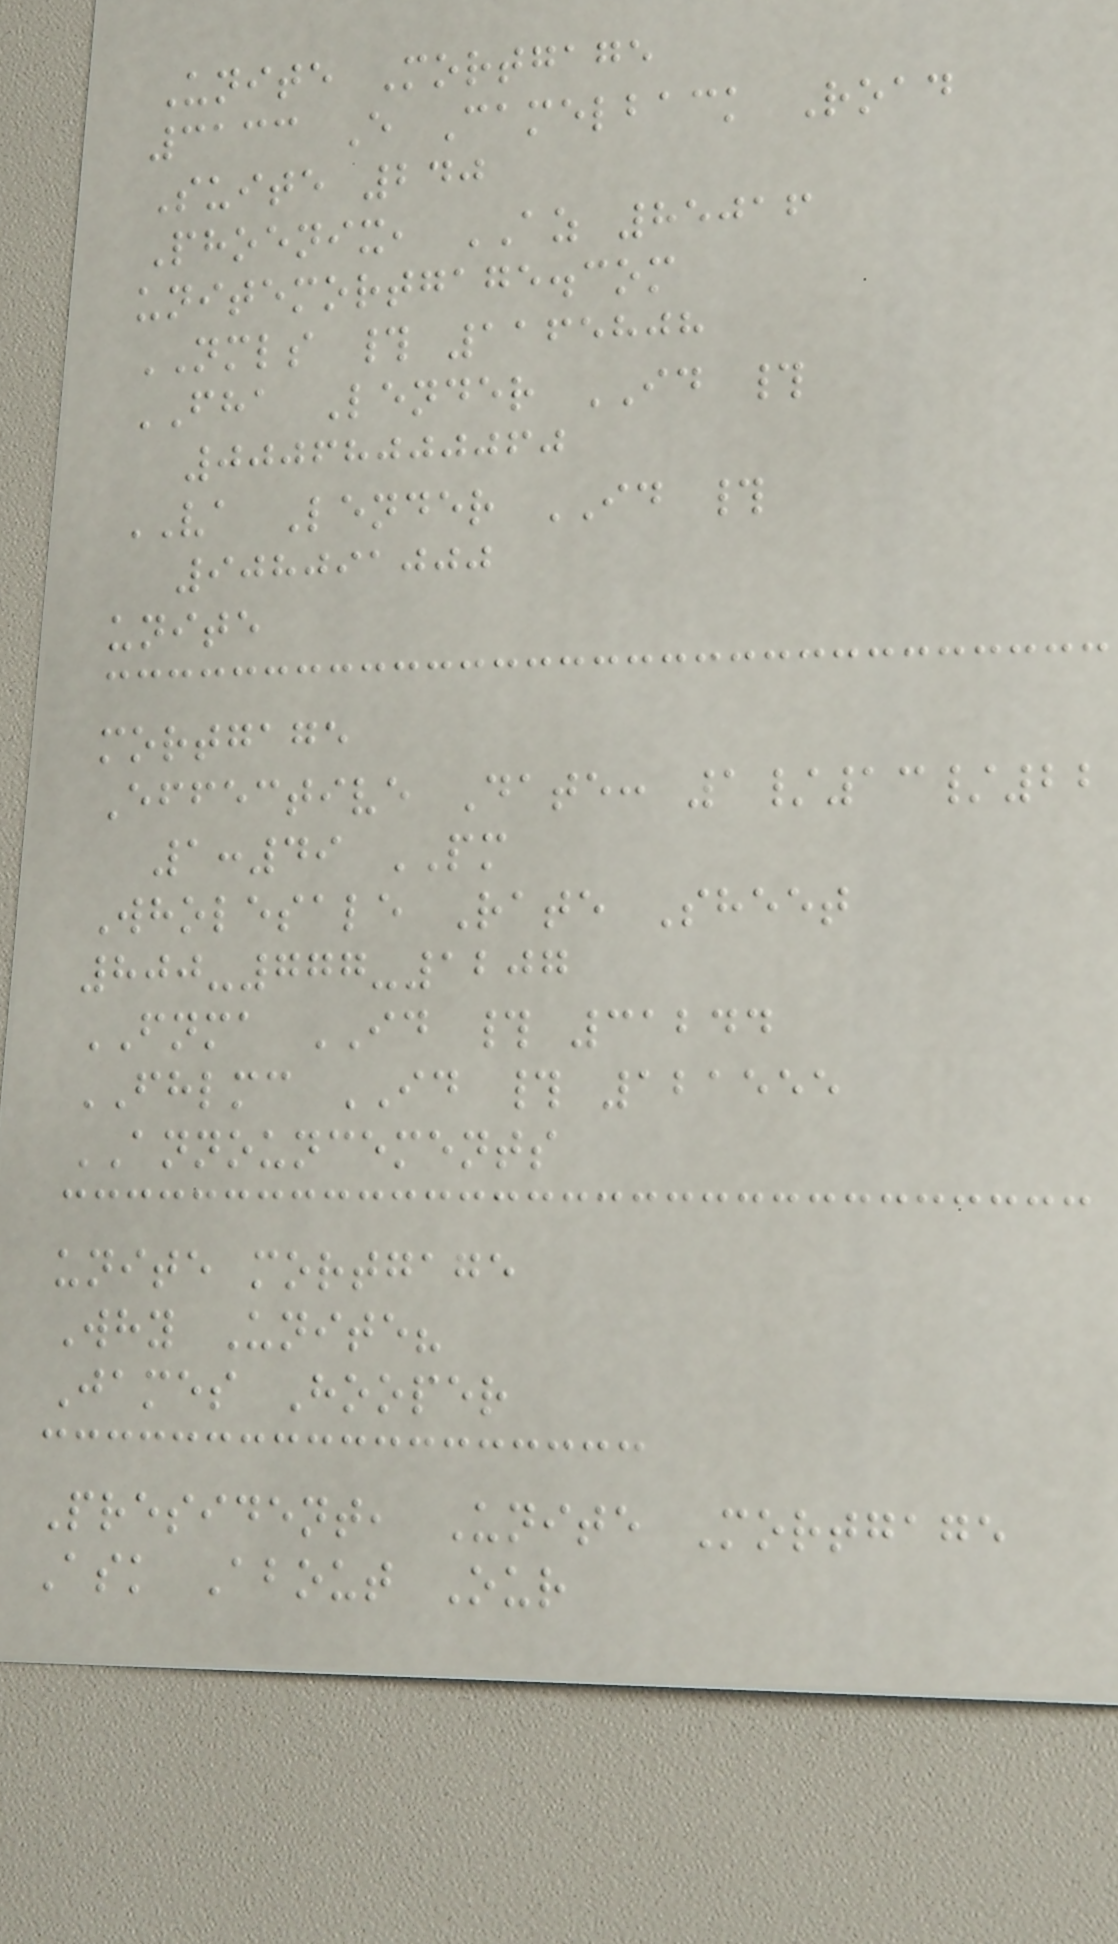Unite Mortgage
3133 E Camelback Road
Suite 240
Phoenix, AZ 85016
unitemortgage.com
NMLS # 1165808
FHA Lender ID #
00068000060
VA Lender ID #
908091000
unite
mortgage
Effective Date: 1/13/22
1:49 PM
Wholesale Rate Sheet
800-777-1207
FNMA ID # 31244
FHLMC ID # 121555
ANNOUNCEMENTS
unite mortgage
Why Unite?
James Hooper
President, Unite Mortgage
Ask About Our
